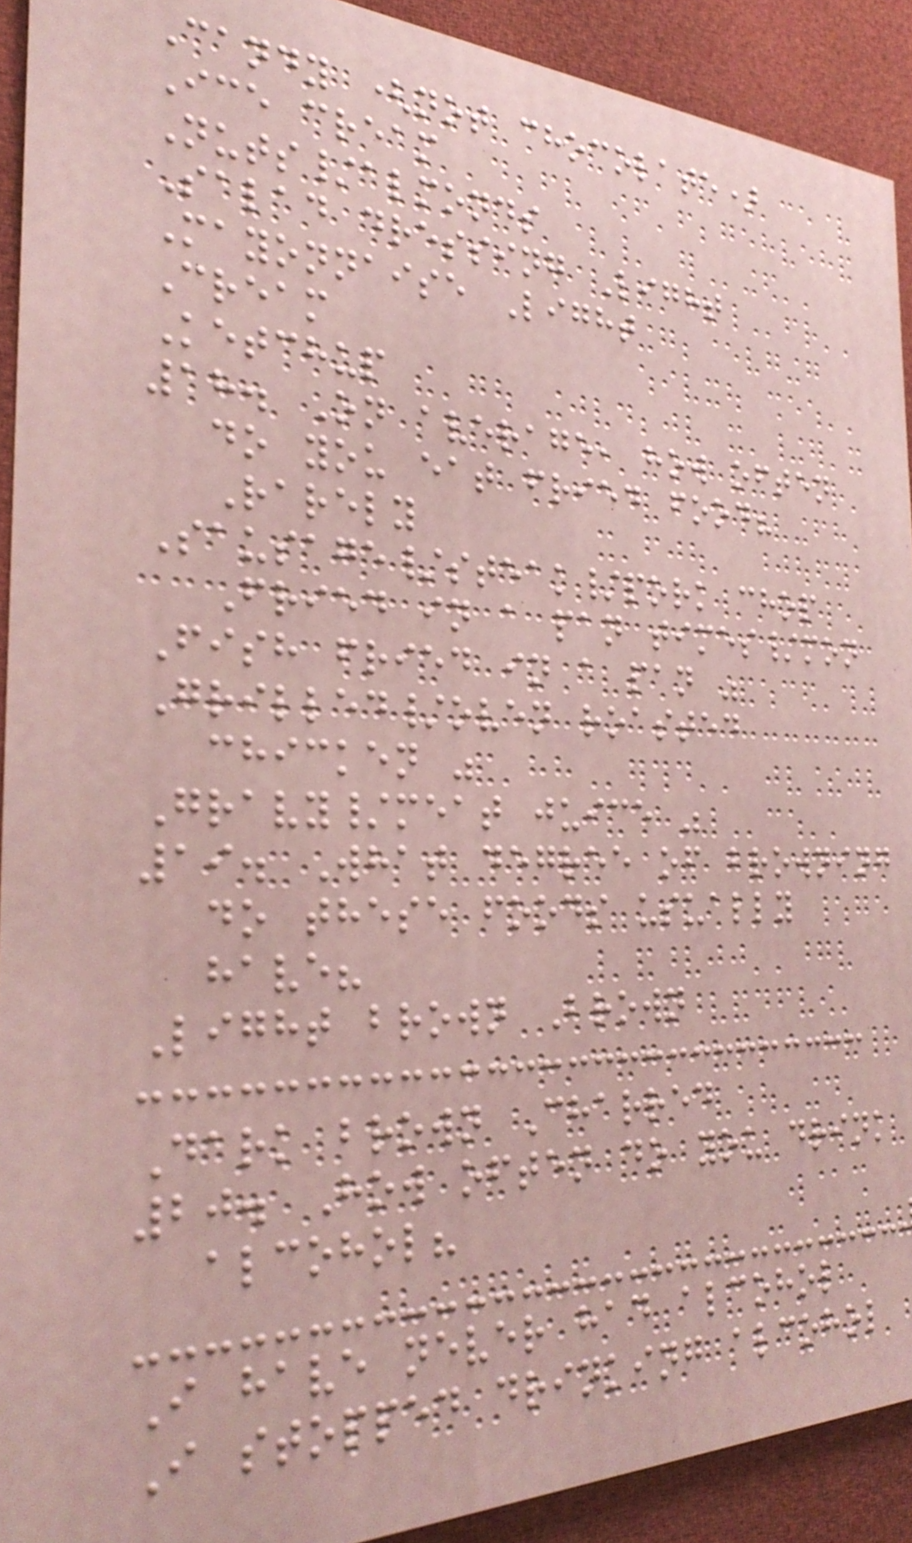Candy (not chocolate)
Ice cream
Nuts/almonds
Salad dressing Light
Mayonnaise Light
Cream
Ketchup
18. On average, how often
do you eat fried food?
Rarely
Sausage/steak/pork chop
Fried in a pan times/mon
Fish fried in a pan "
Grilled/oven roasted
chicken "
Gravy/meat juice "
19. What degree of browning
do these foods usually
have?
Light brown Brown
Dark brown Charred
20. How often do you drink
alcohol?
I have never had alcohol
I stopped drinking alcohol
